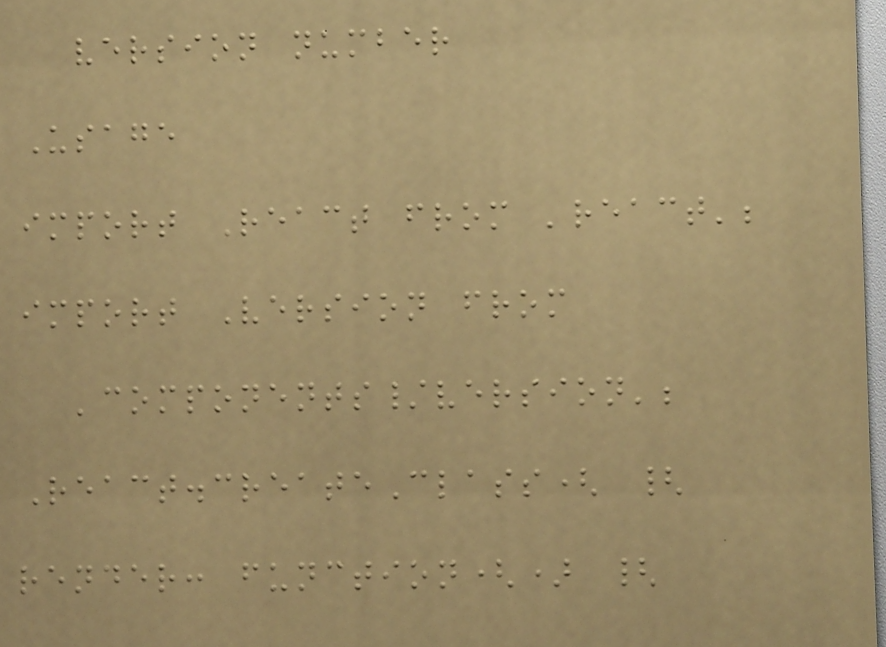version number
Usage
import React from 'react';
import Version from
'components/version';
React.createClass( {
render: function() {
